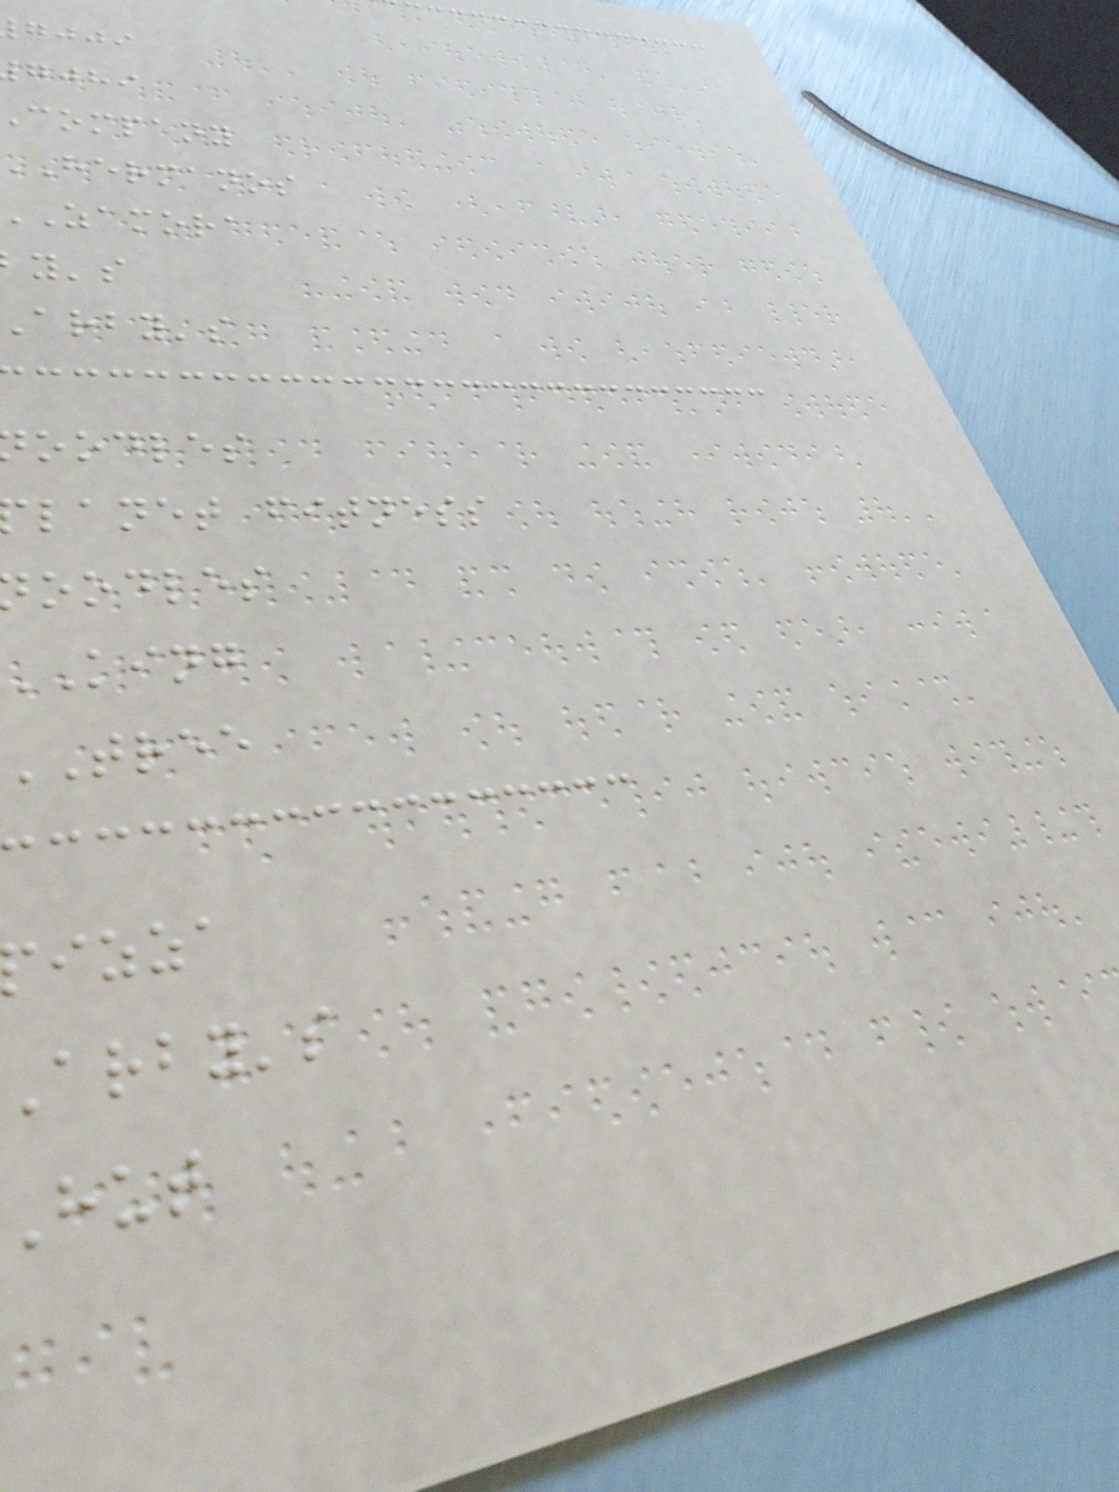gjji
gjhi
company
hermanos
zamora
arby's
oodles
lanet fitness
oodles
king
tree
izza
arby's
